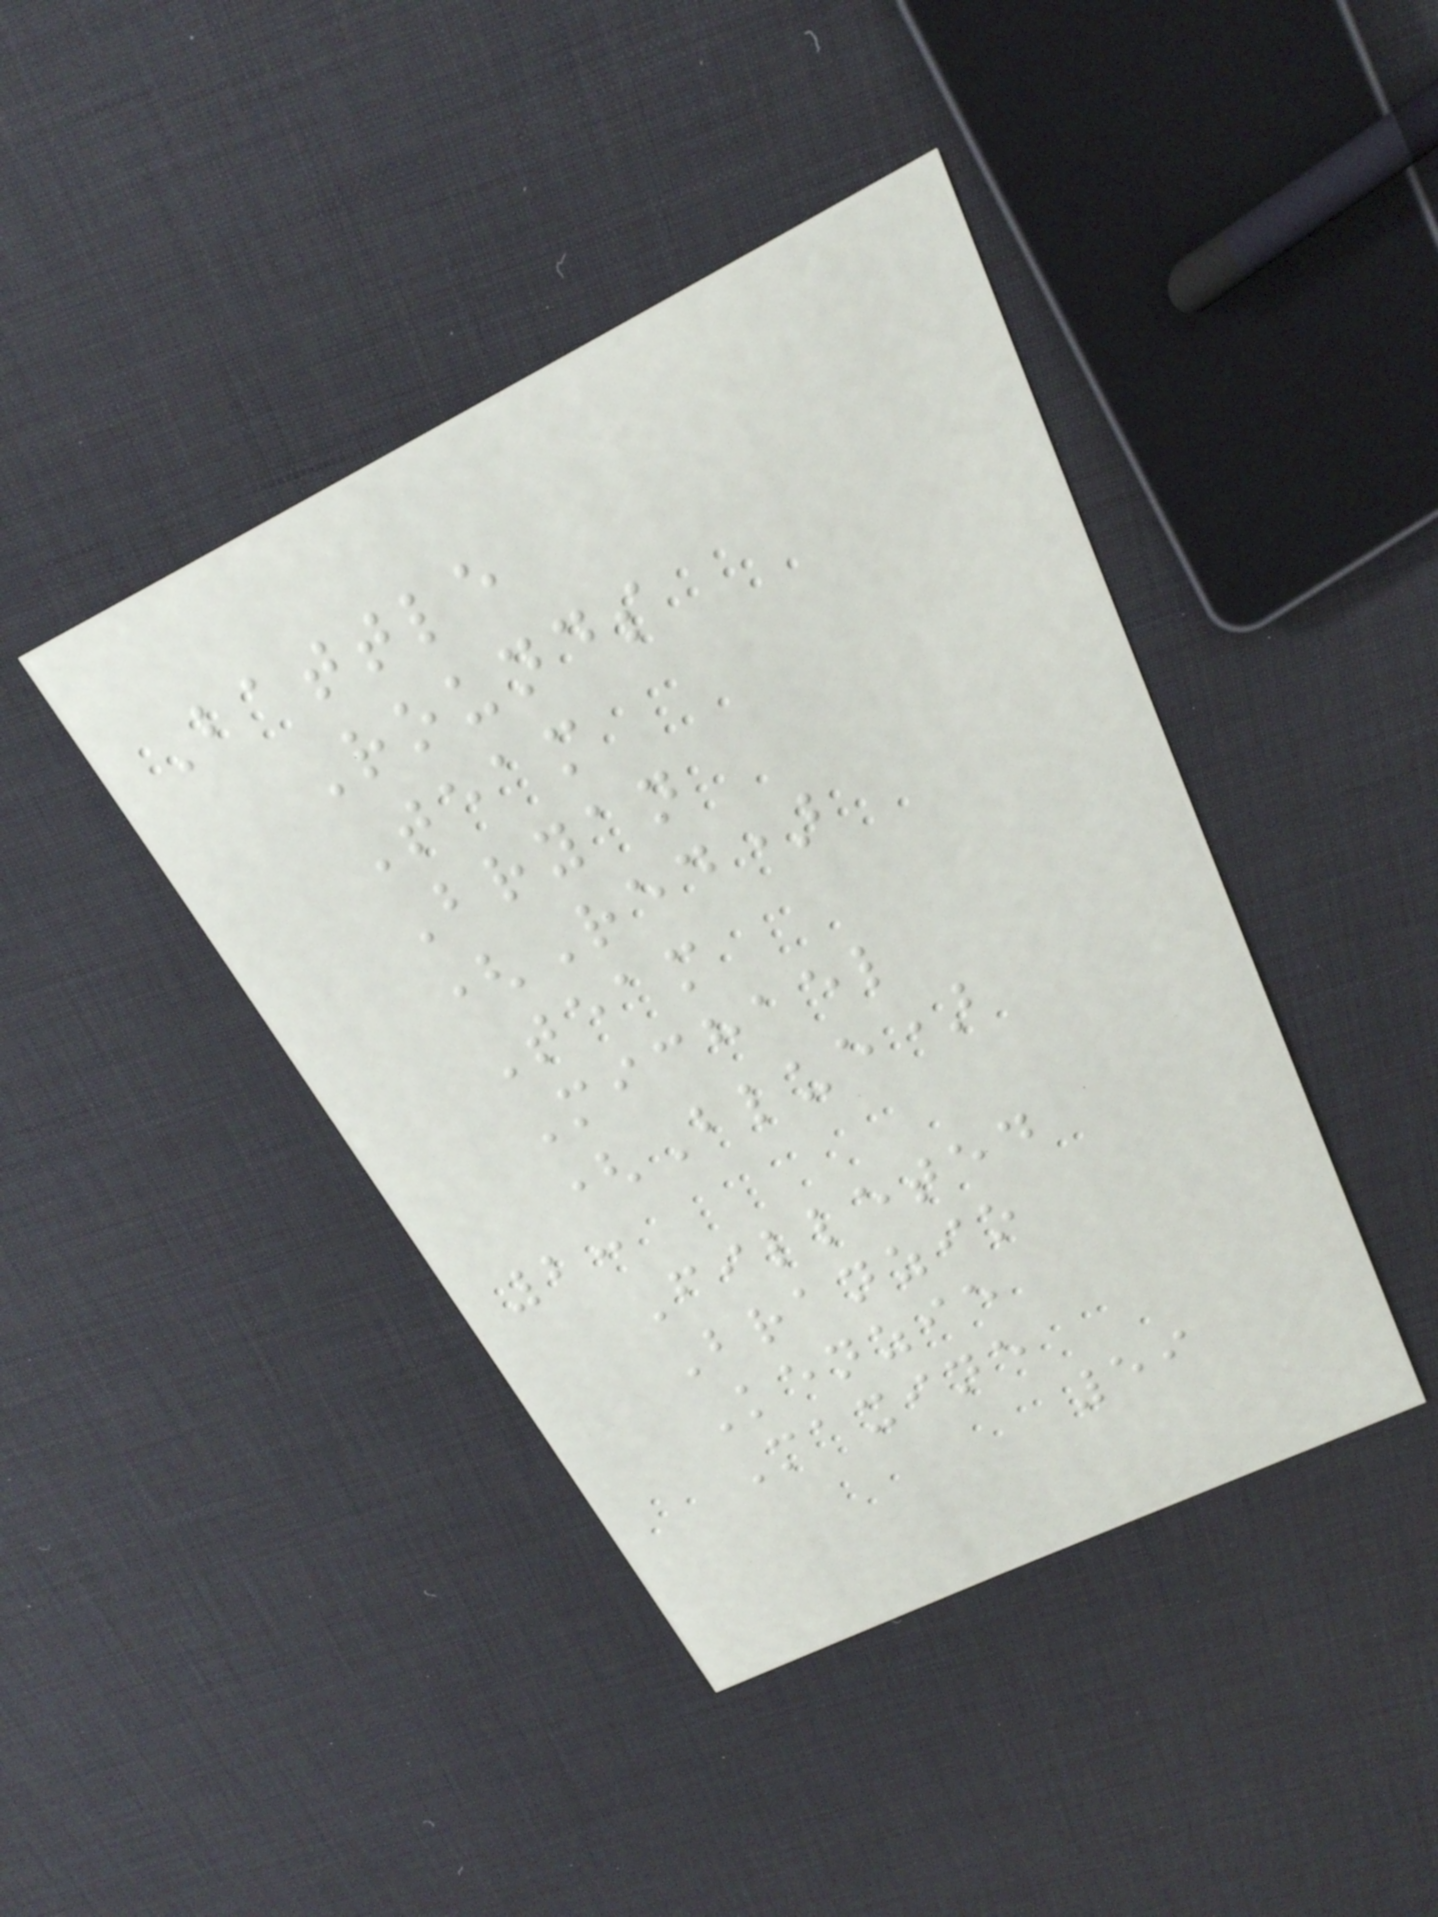Battle
Rounds
Team
Bryan
(Red)
Team
Michael
(Blue)
2:
Filleted
Branzio
Kenzie
Maxine
59
